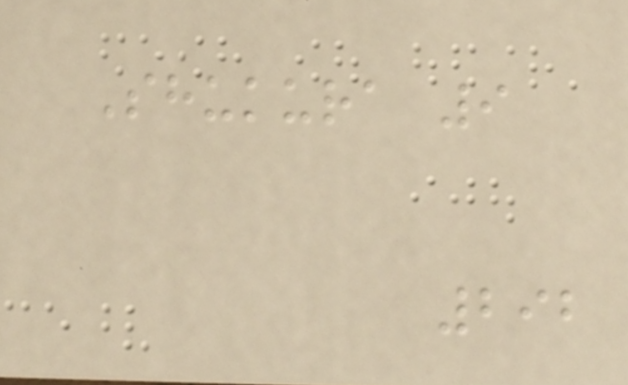Shukura 9
292
